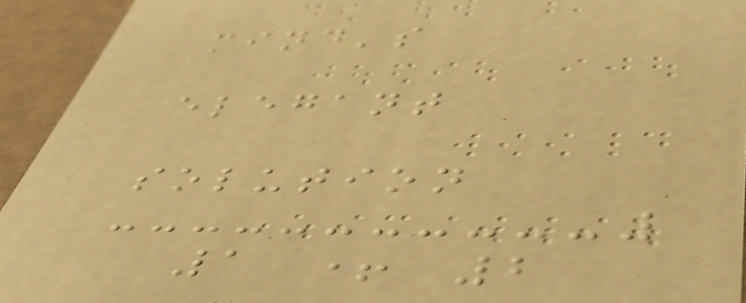mind's
elegant
solution
1 + 2
